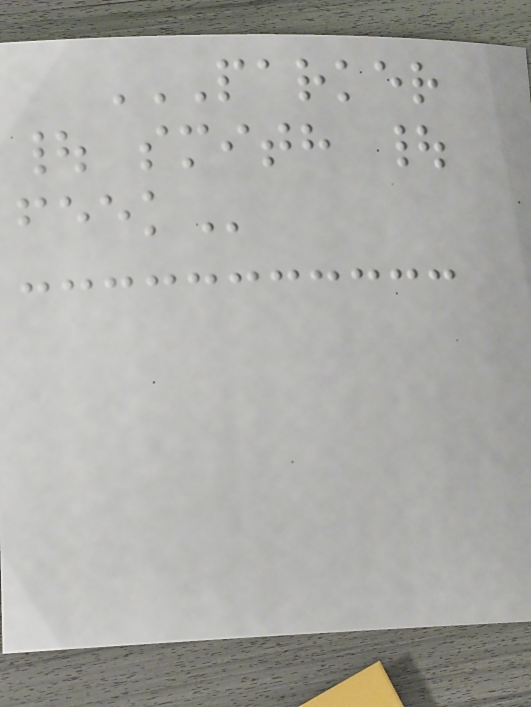PARKER
| SMITH |
FEEK
